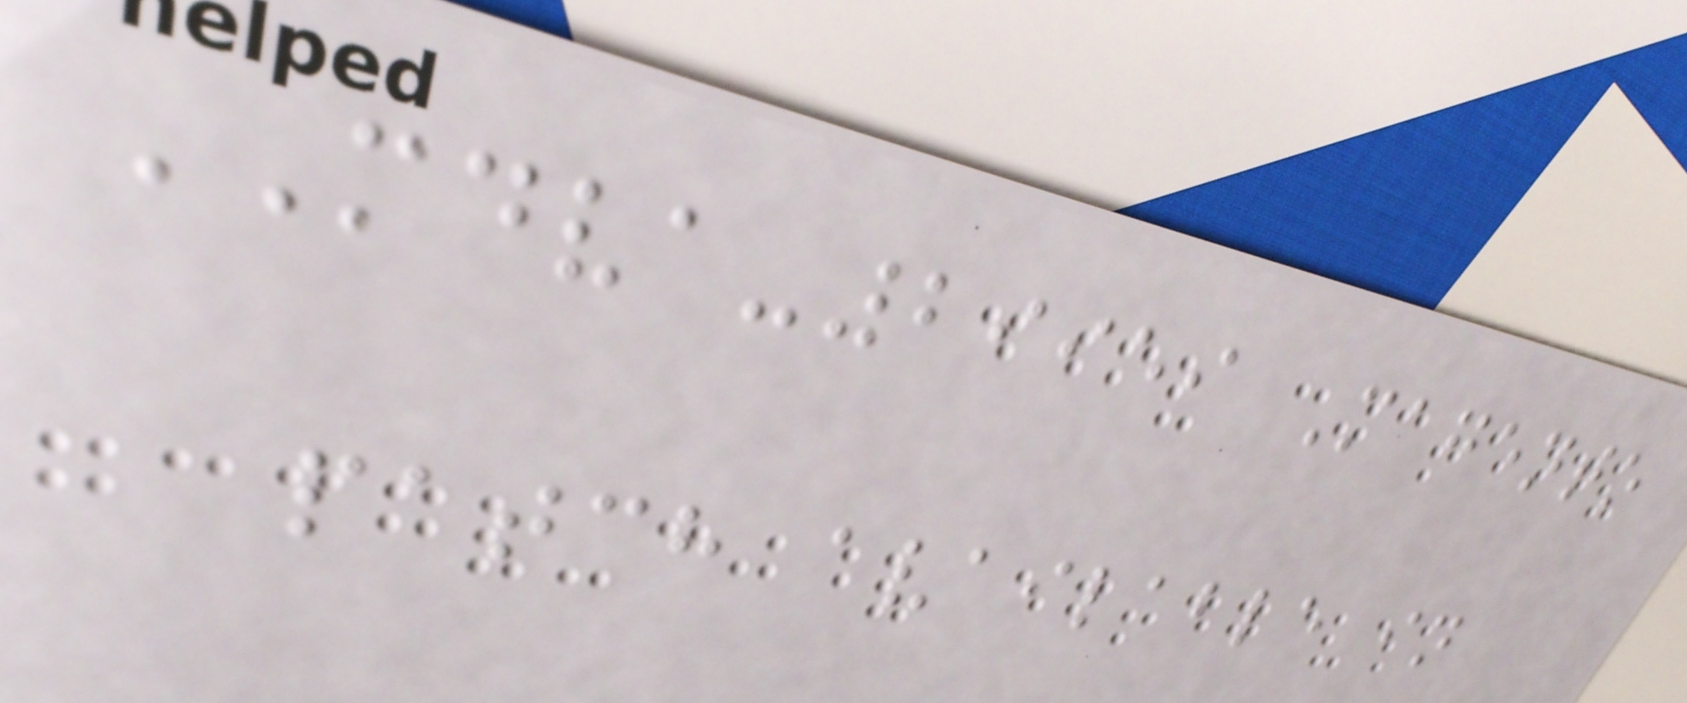MDVA-29959 Magento
patch available in
